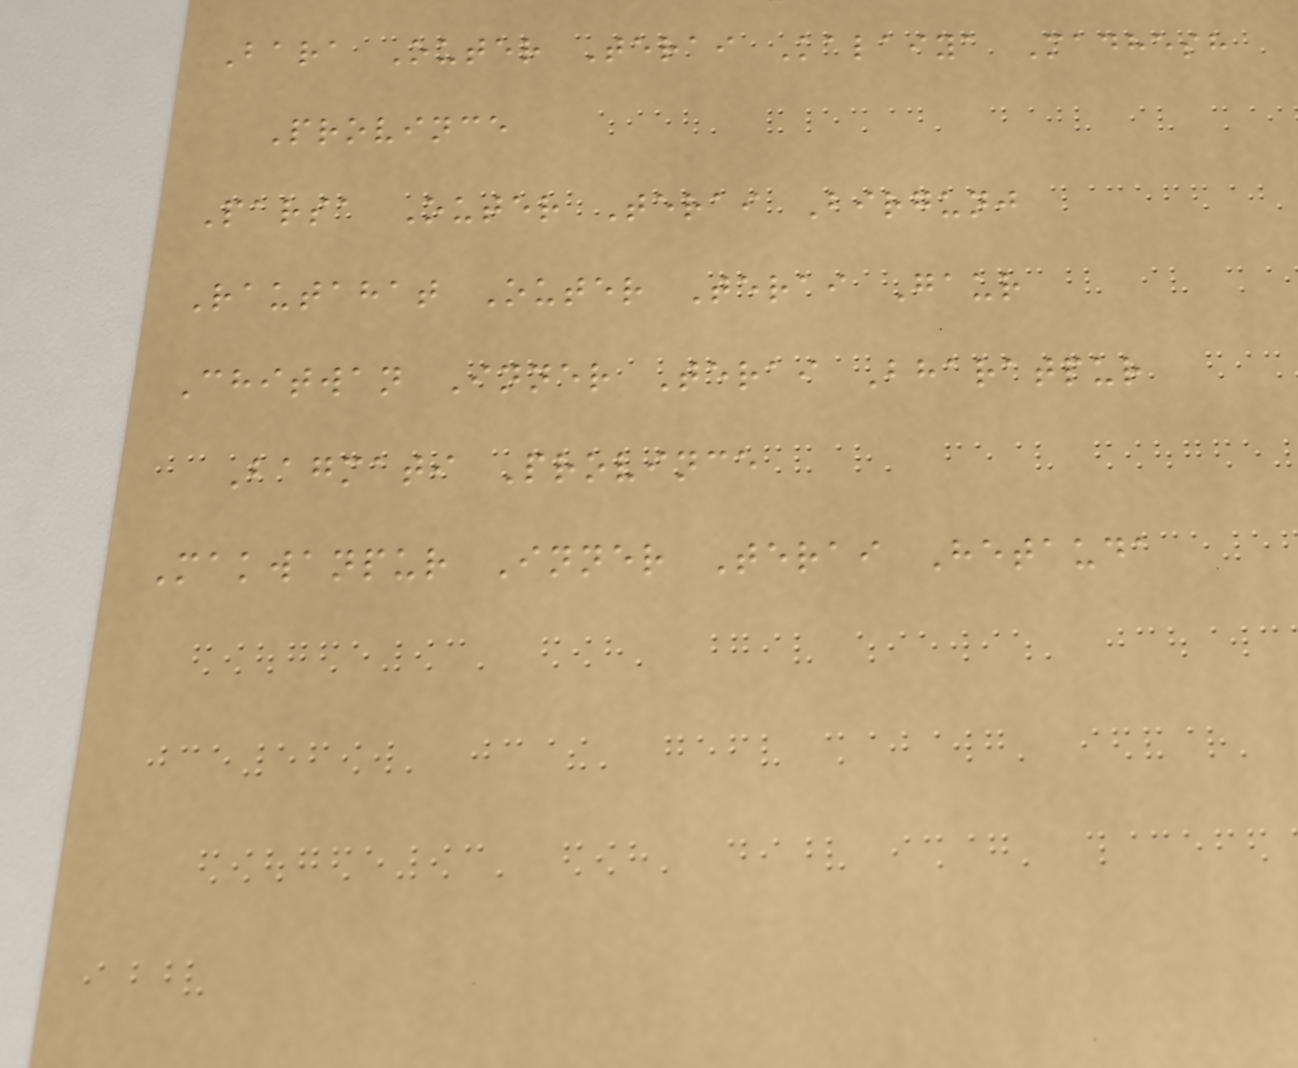Bara Outer Terai Kalaiya Madhesh
Province
Parsa Outer Terai Birgunj
Rautahat Outer Terai Gaur
Chitwan Inner Terai Bharatpur
Bagmati Province
Makwanpur Inner Terai Hetauda
